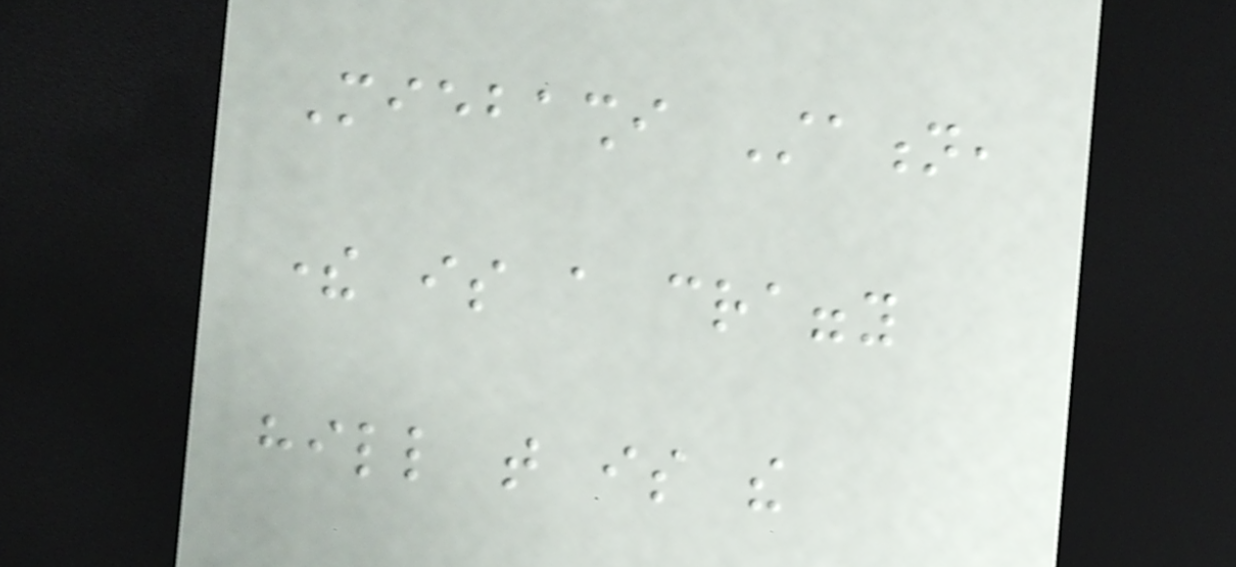Miebashi Station,
there is a craggy
hill that is the
